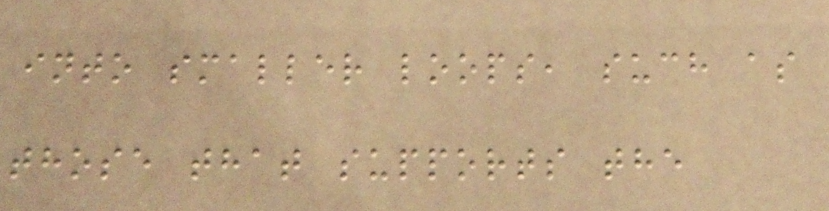into smaller loops, such as
those that supports the
